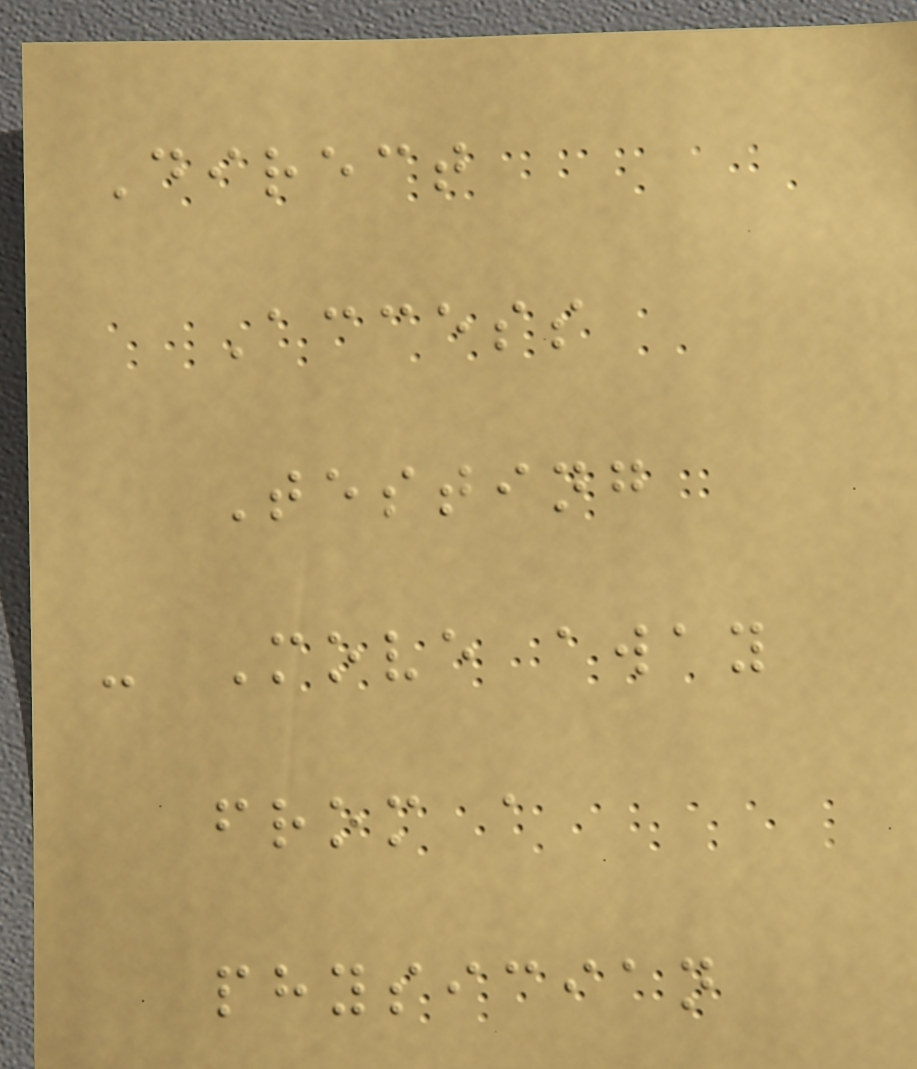Direct
Access
Testing
- Move away
from a
physician
